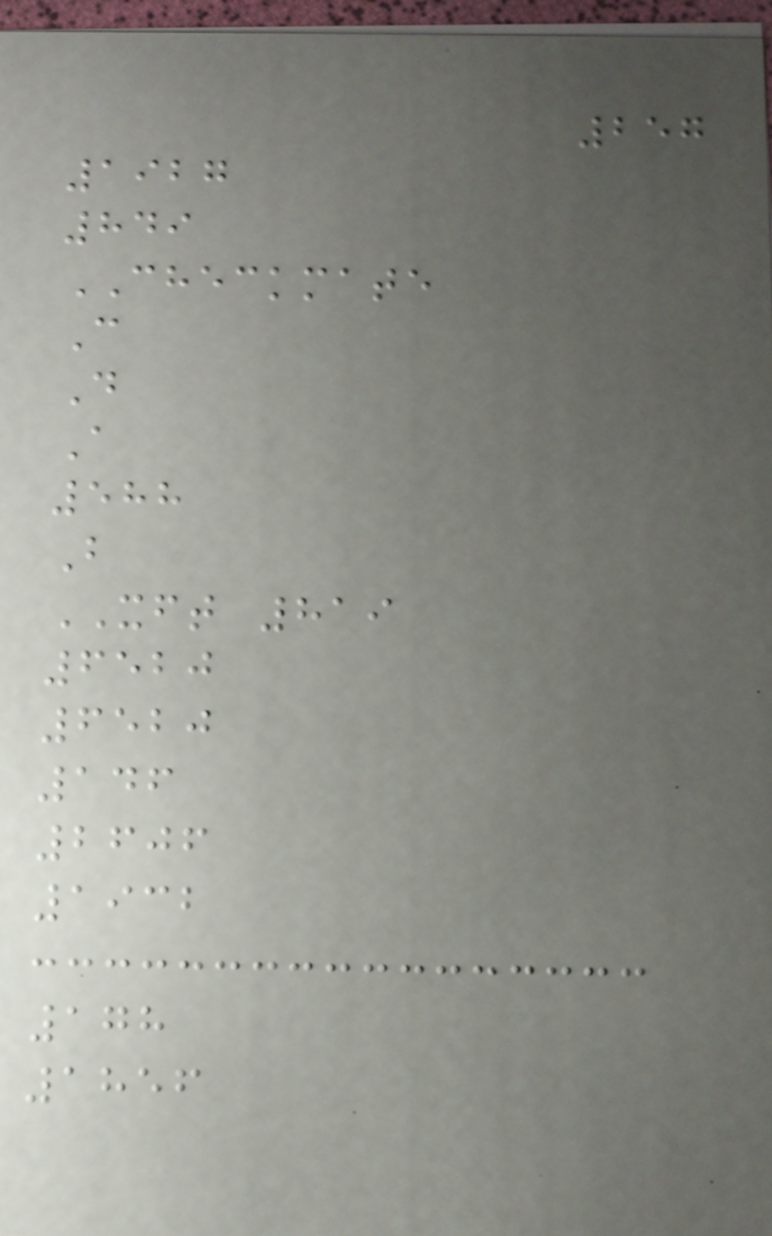257
1927
849
CHECKMATE
C
D
A
588
B
XFT 819
6520
6520
146
2606
1932
178
1856
